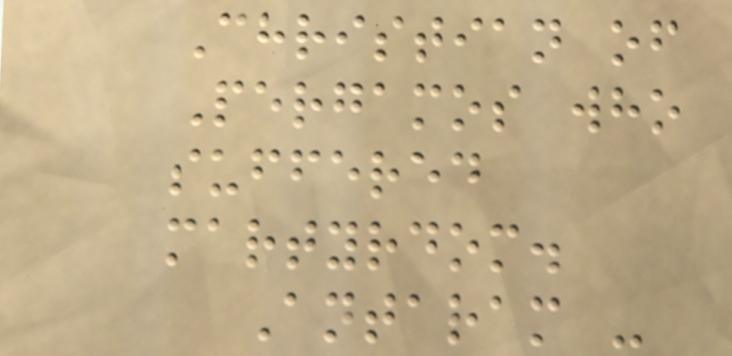Christian of
Pergamos who
suffered
martyrdom.
Antaram -
